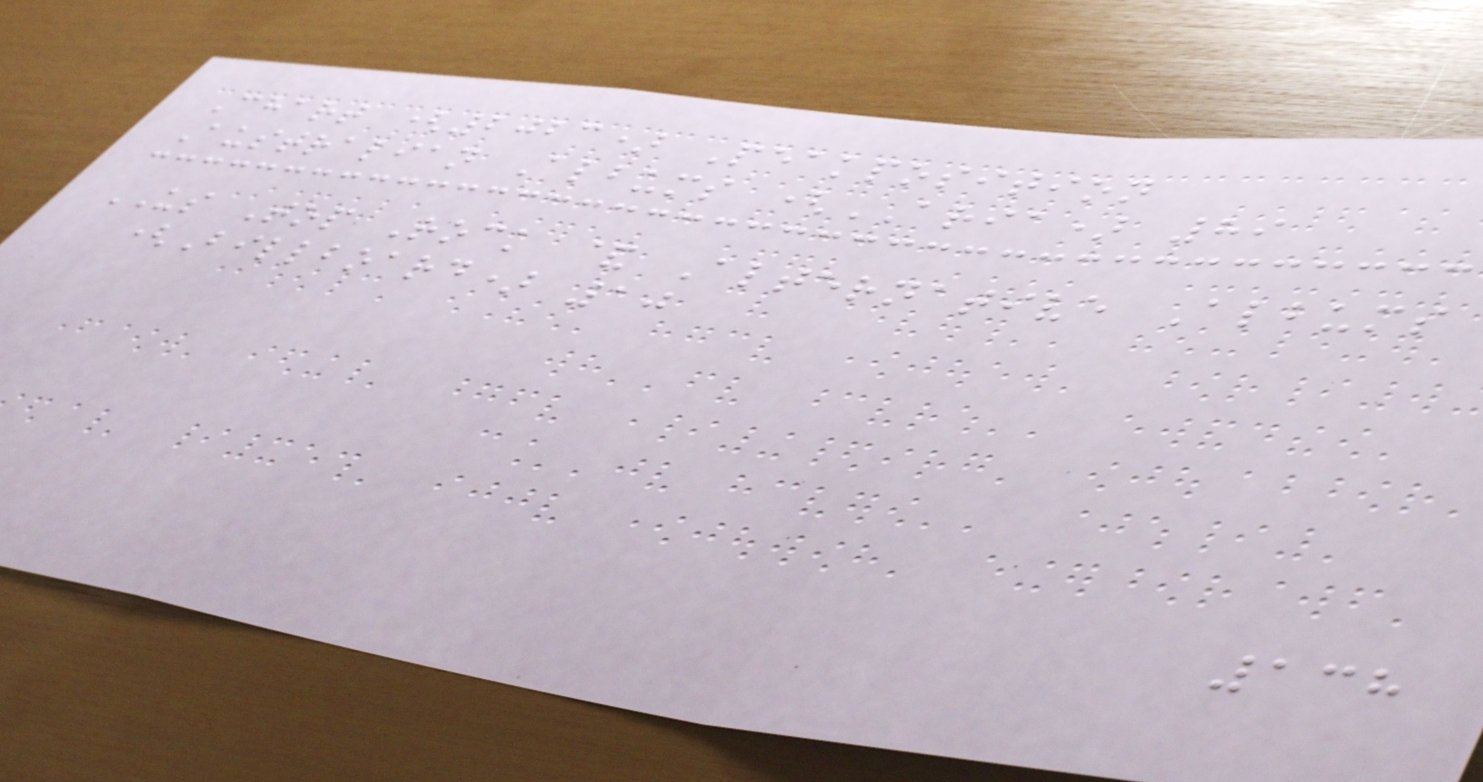Chart (2023) Peakposition
Australian Albums (ARIA) 89
US Top Rock & Alternative Albums
(Billboard) 10
138
